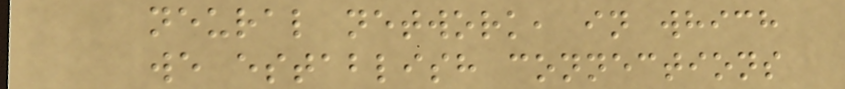neural network, in which
we establish connections
